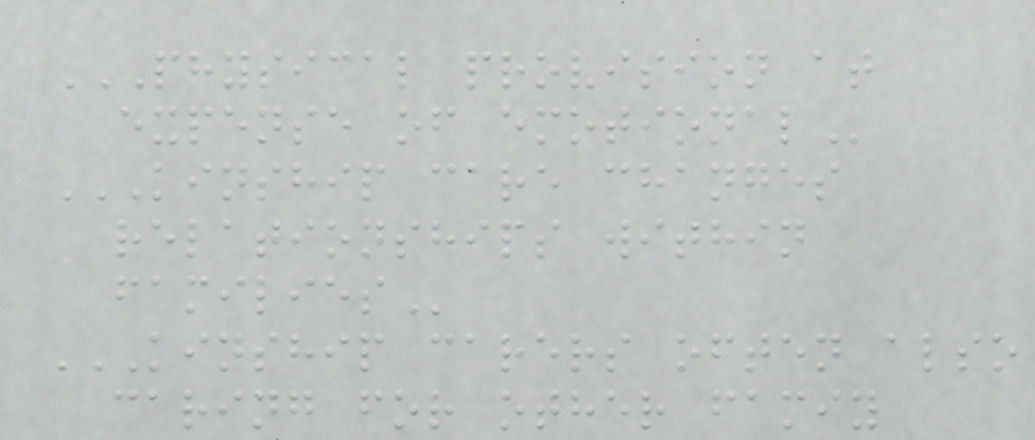PHYSICAL PROVISION AT
EXPENSE OF EMOTIONAL
KINSHIP CARE CHANGES
RELATIONSHIPS WITHIN
FAMILIES
KINSHIP CARERS OFTEN ALSO
CARING FOR OTHER FAMIY
